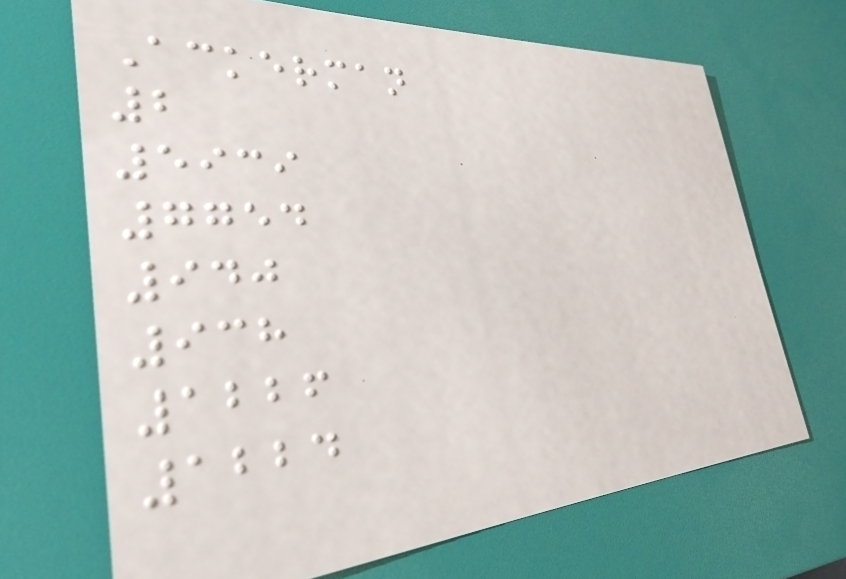Ackerman
2
5939
7754
940
938
1226
1224
